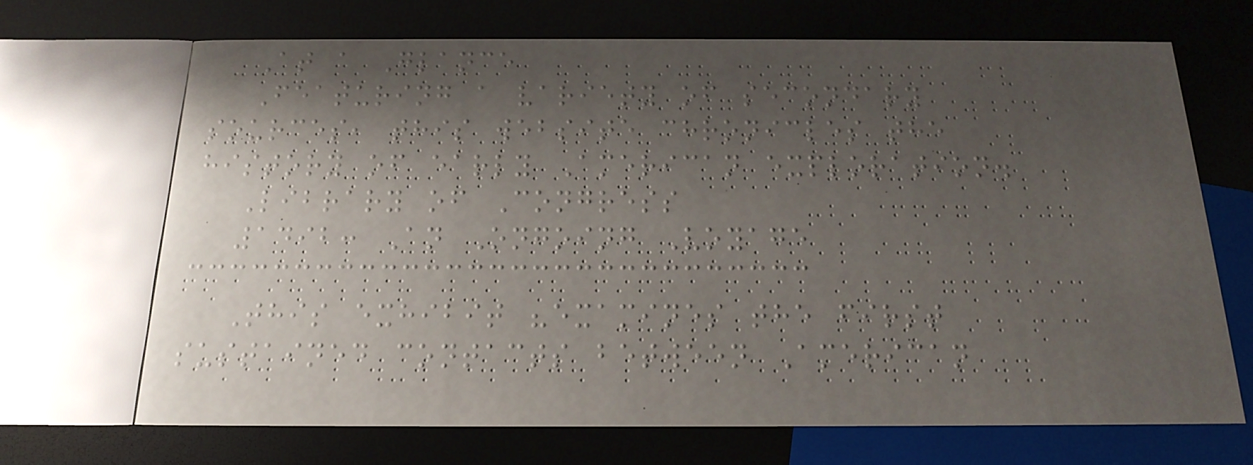At a Glance
Featuring a variety of secondary
sources, this website chronicles the
history of early American exploration.
Library of Congress
1492: An Ongoing Voyage
This exhibit "examines the first
sustained contacts between American
